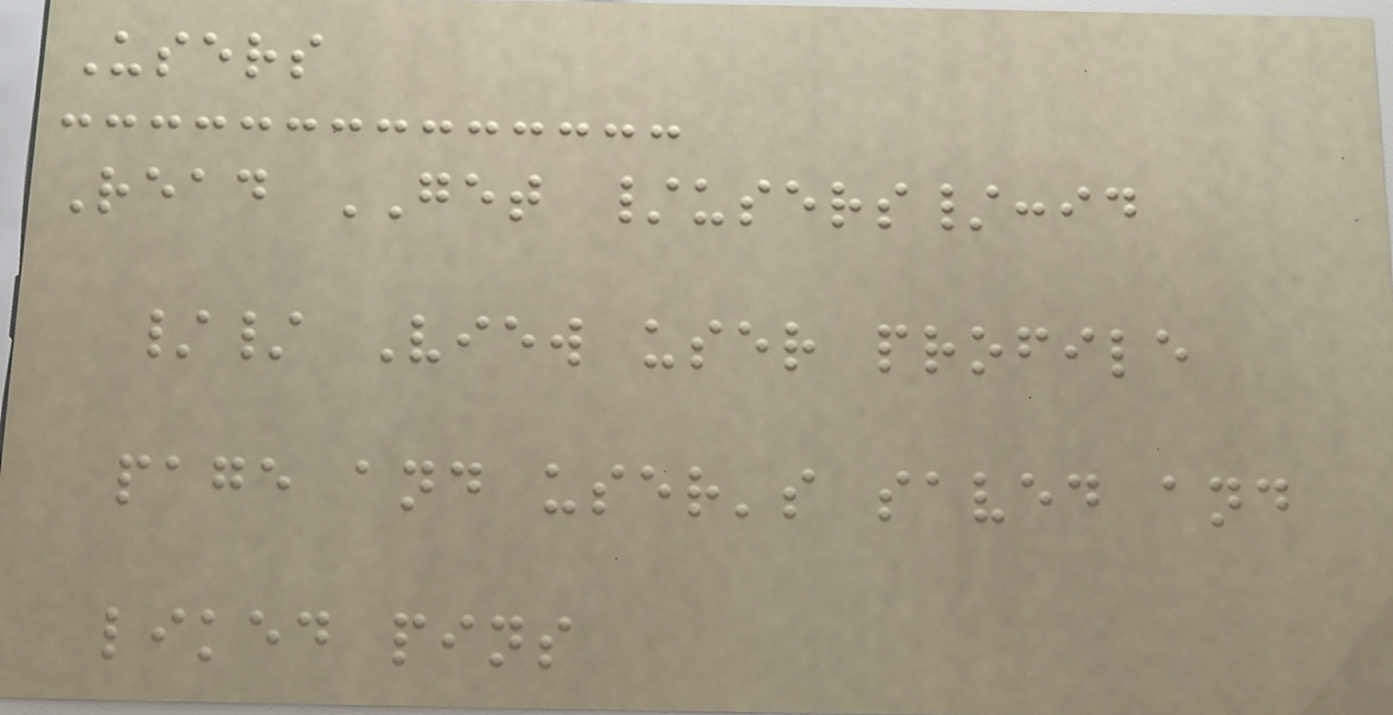Users
Read GET /users/:id
// View user profile
page and user's saved and
liked pins
